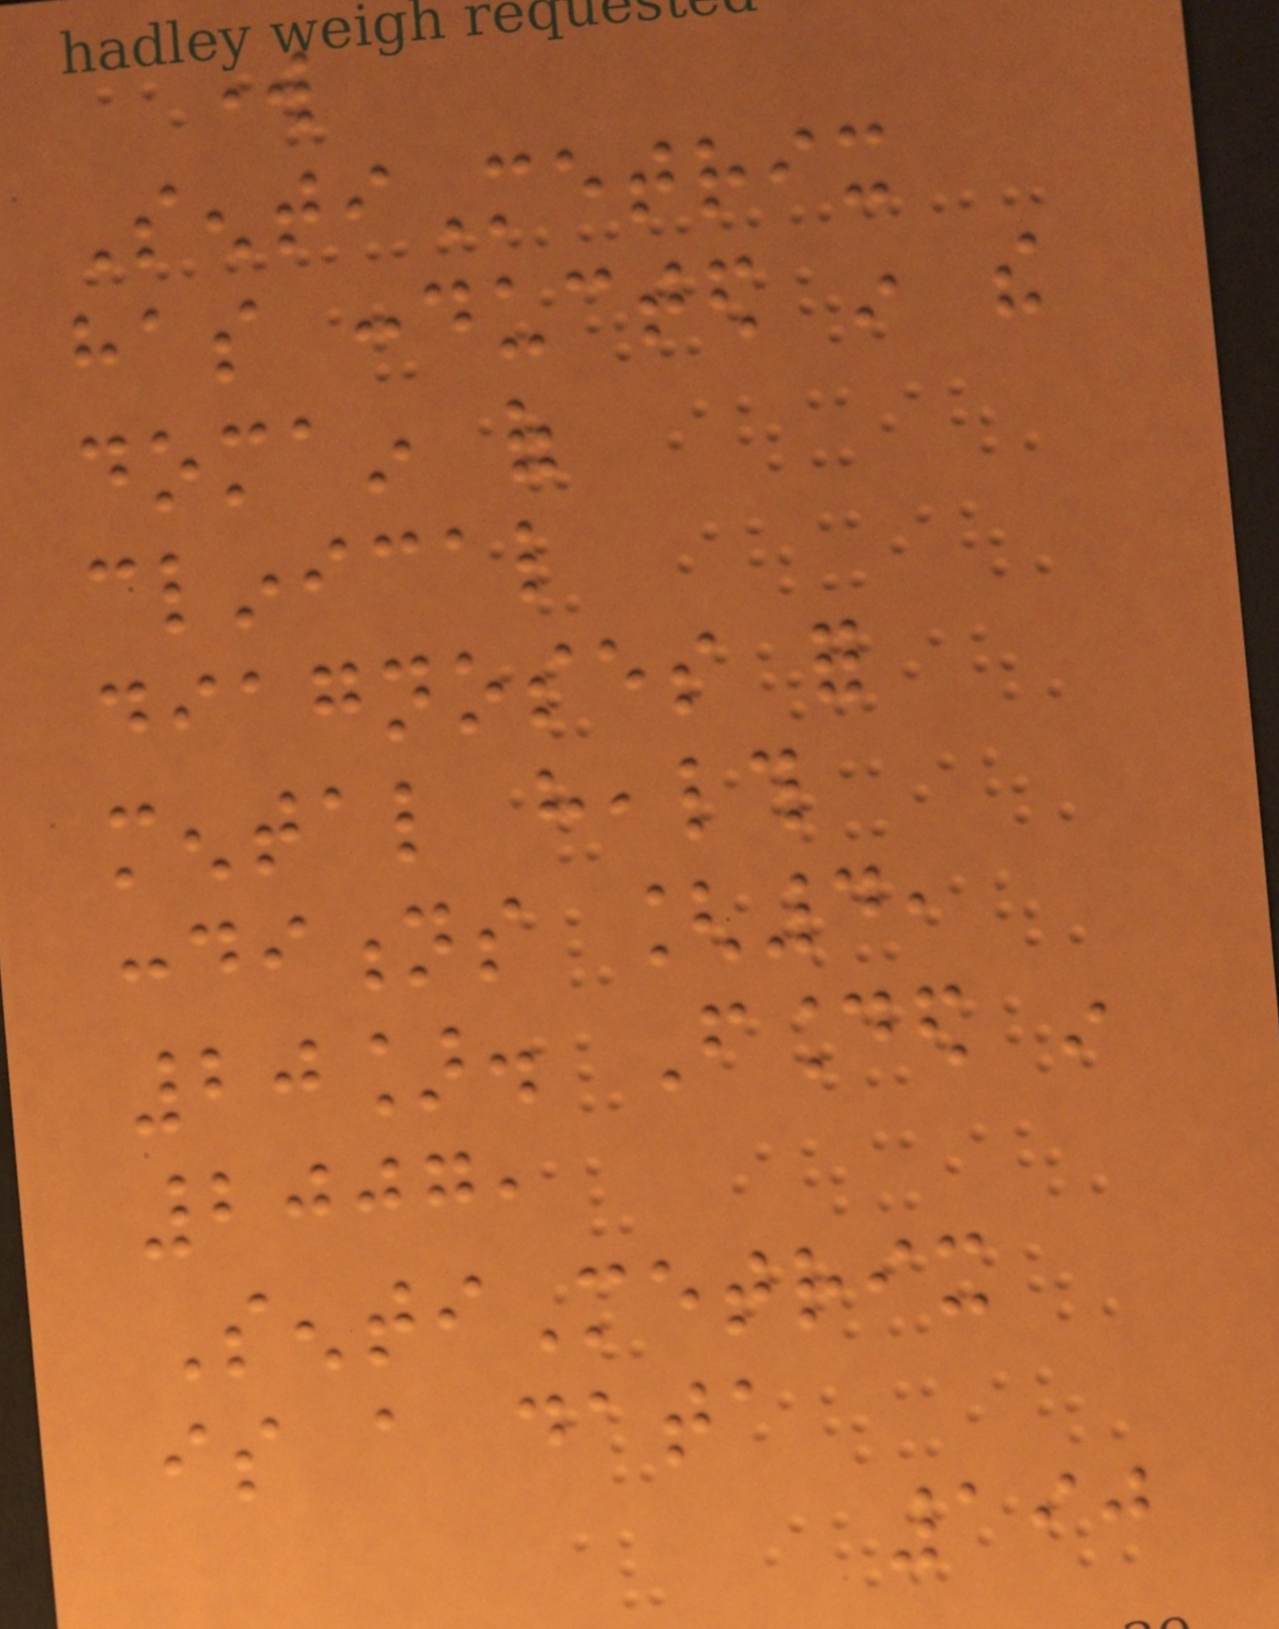work
SentiMetrix
has conducted in the
domain of
clinical
diagnoses for
mental health
conditions [4,
20]. Founded in
2007,
SentiMetrix
is a data
190
